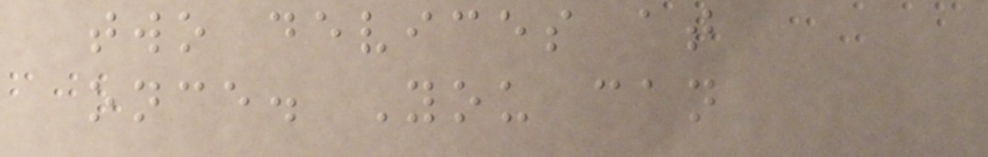two devices at
once. You can
